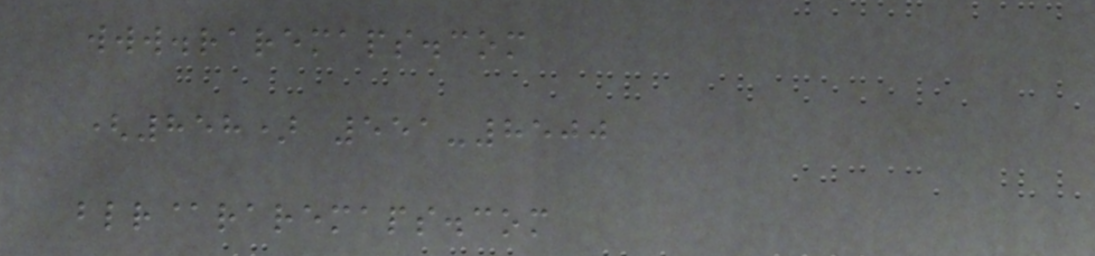www.raremaps.com
(858) 551-8500
blr@raremaps.com
